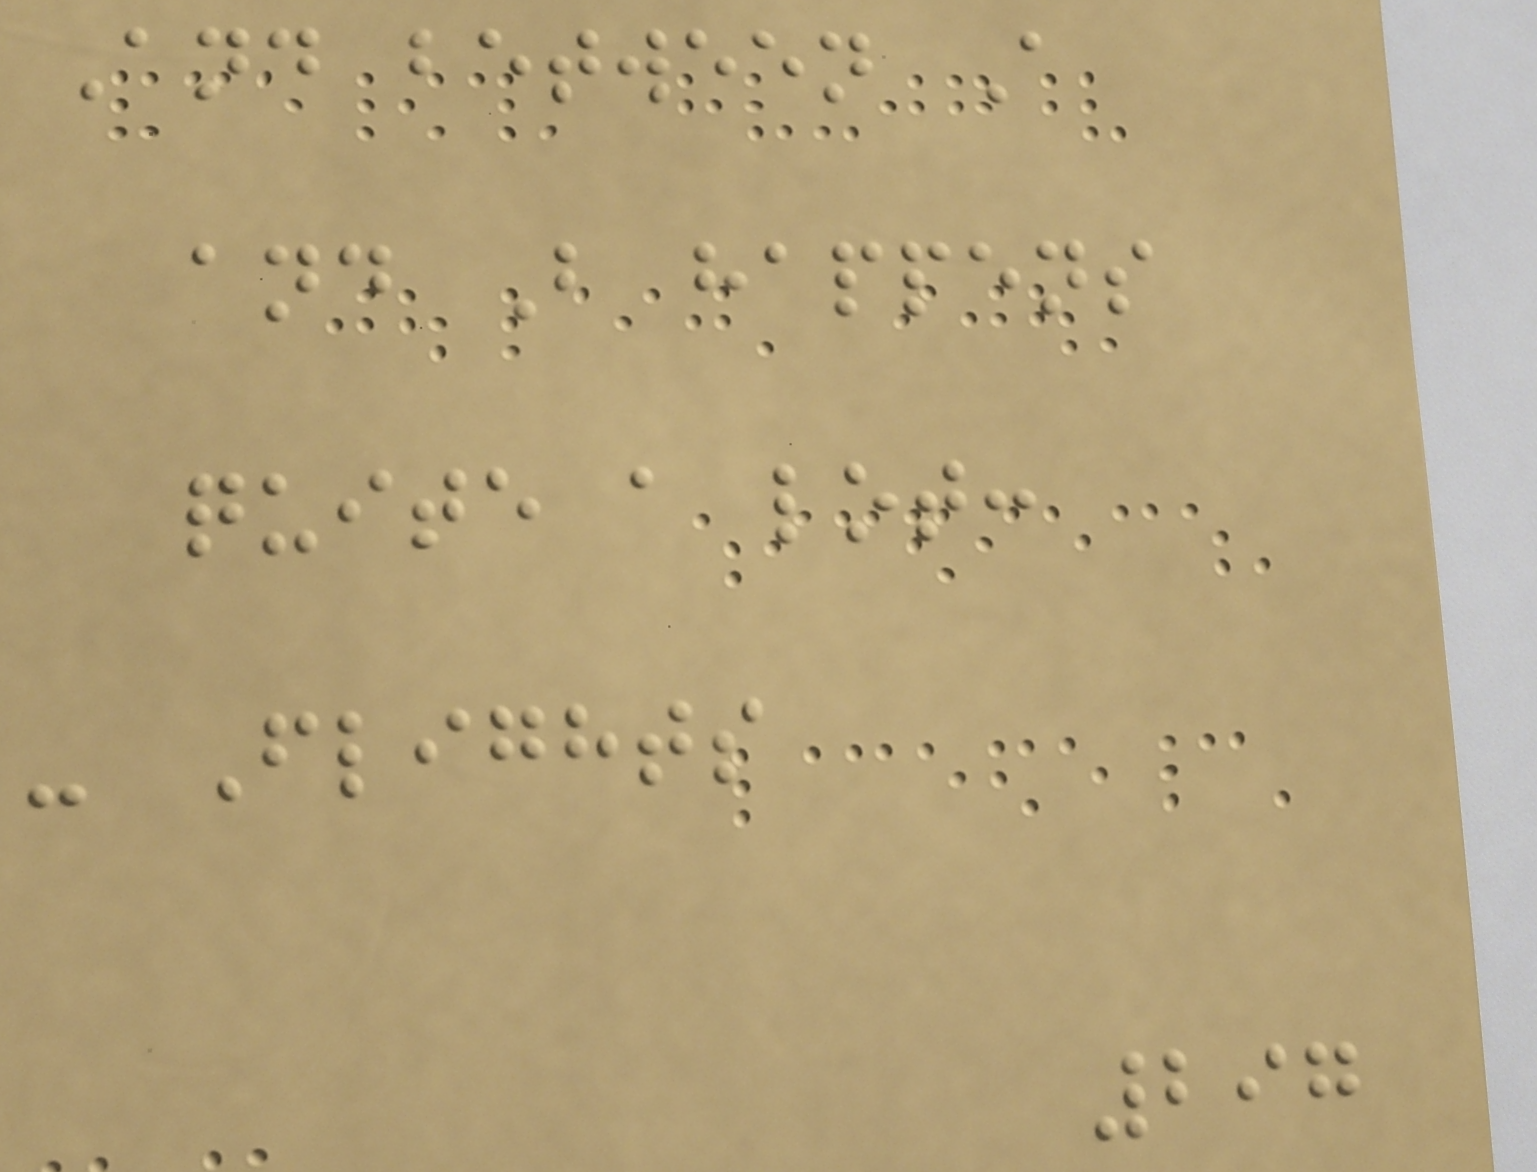And between A
and B happens
quite a lot:
- Flights
297
